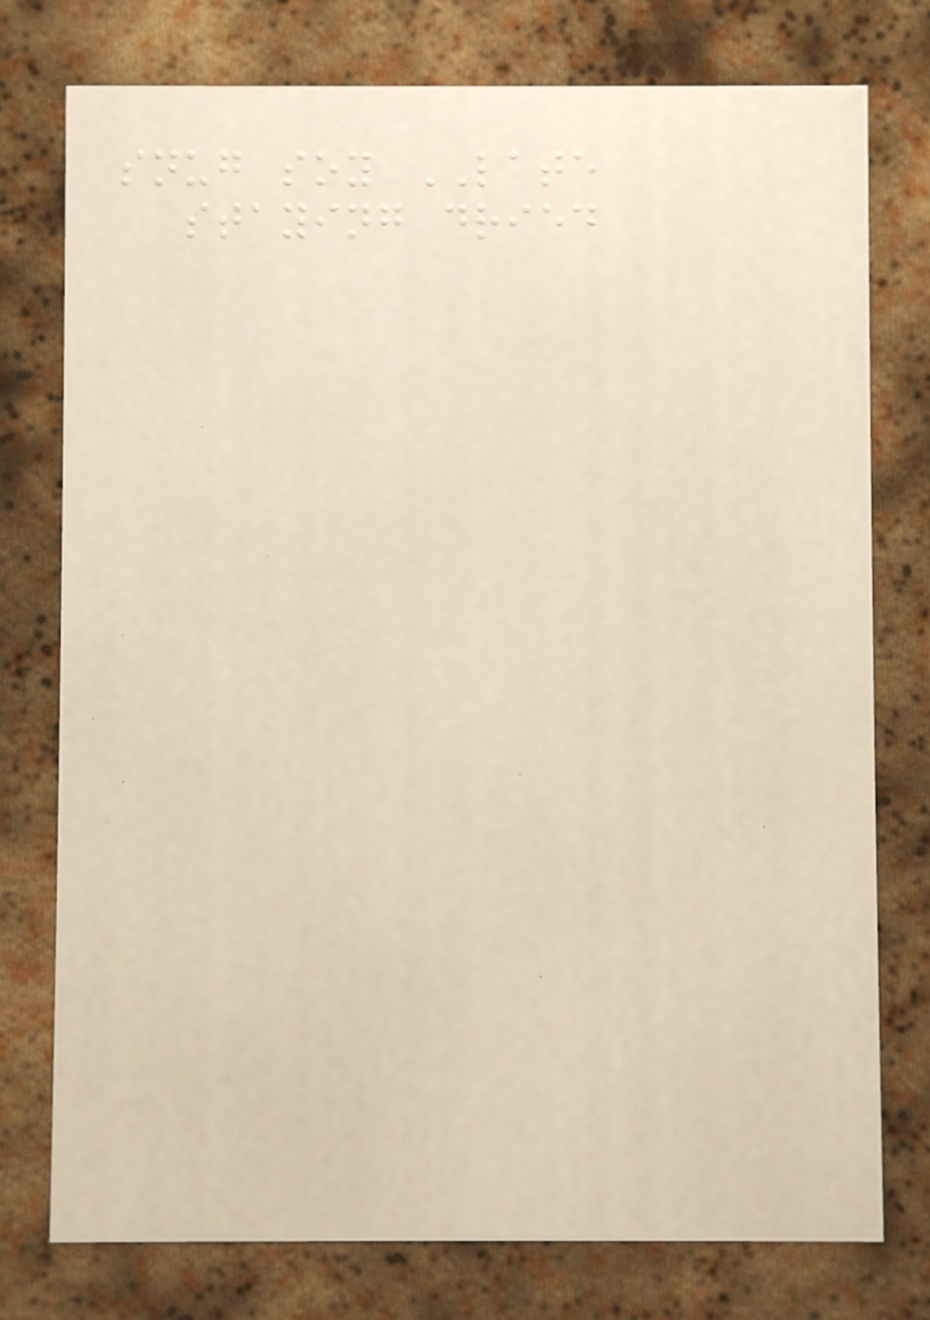snug soy LATE
staying dried
